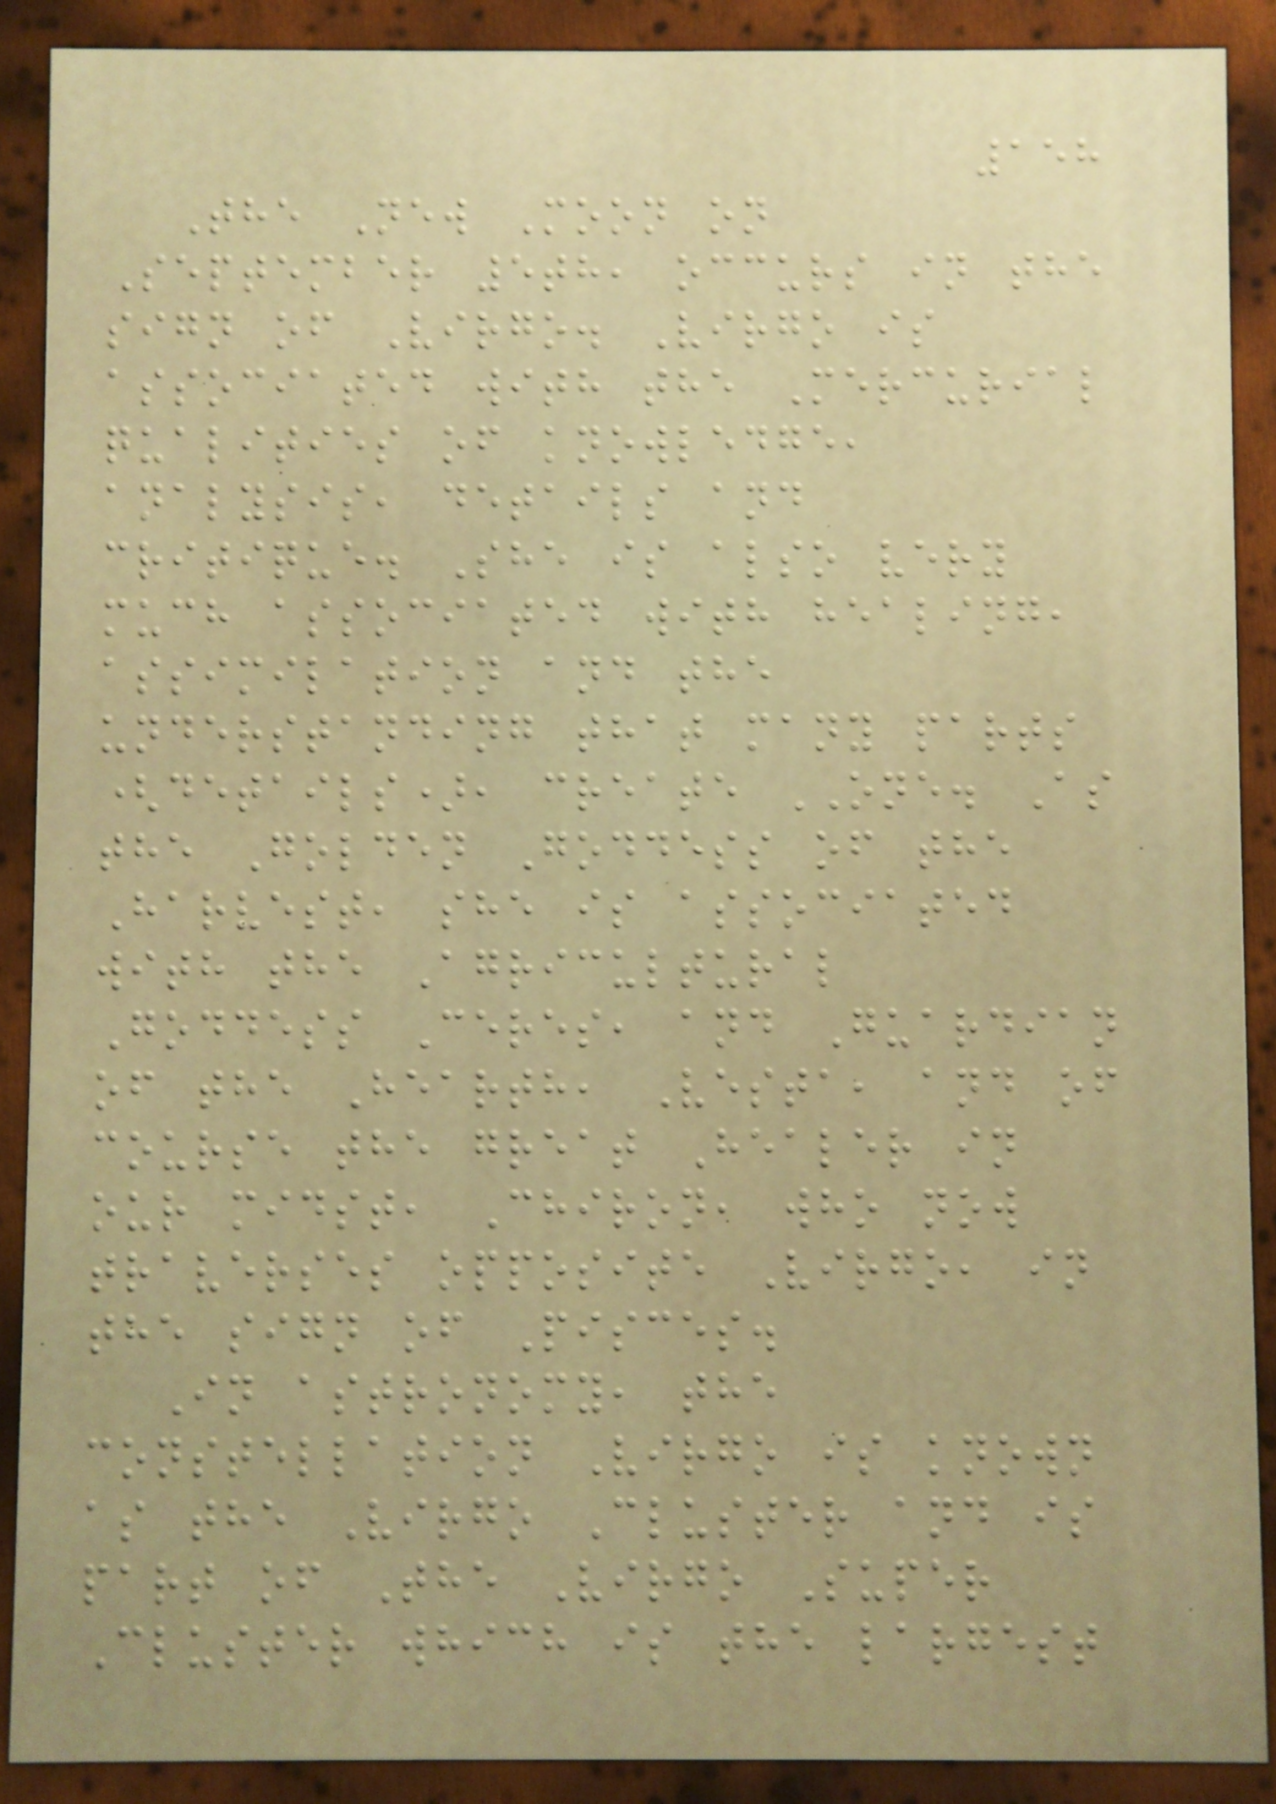158
The New Moon on
September 5th, occurs in the
sign of Virgo. Virgo is
associated with the Mercurial
qualities of knowledge,
analysis, details and
critique. She is also very
much associated with healing,
assimilation and the
understanding that many parts
(details), create ONE. As
the Golden Goddess of the
Harvest, she is associated
with the Agricultural
Goddess Ceres, and Guardian
of the Hearth, Vesta, and of
course the great Healer in
our midst, Chiron, who now
traverses opposite Virgo, in
the sign of Pisces.
In astronomy, the
constellation Virgo is known
as the Virgo Cluster and is
part of The Virgo Super
Cluster which is the largest
